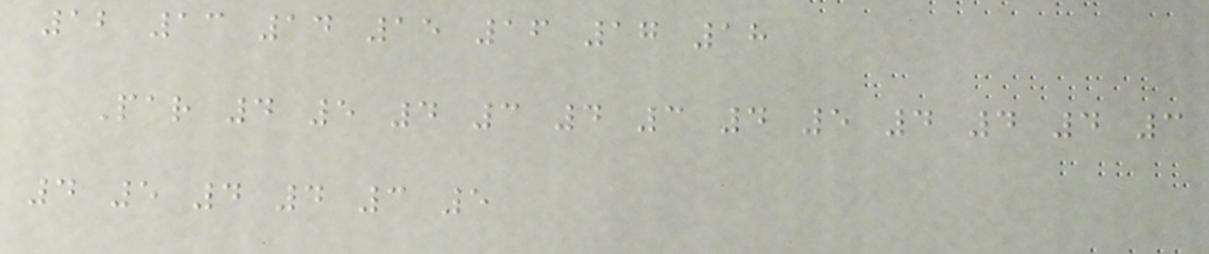12 13 14 15 16 17 18
Par 4 5 4 3 4 3 4 5 4 4 4 3
4 5 4 4 3 5
